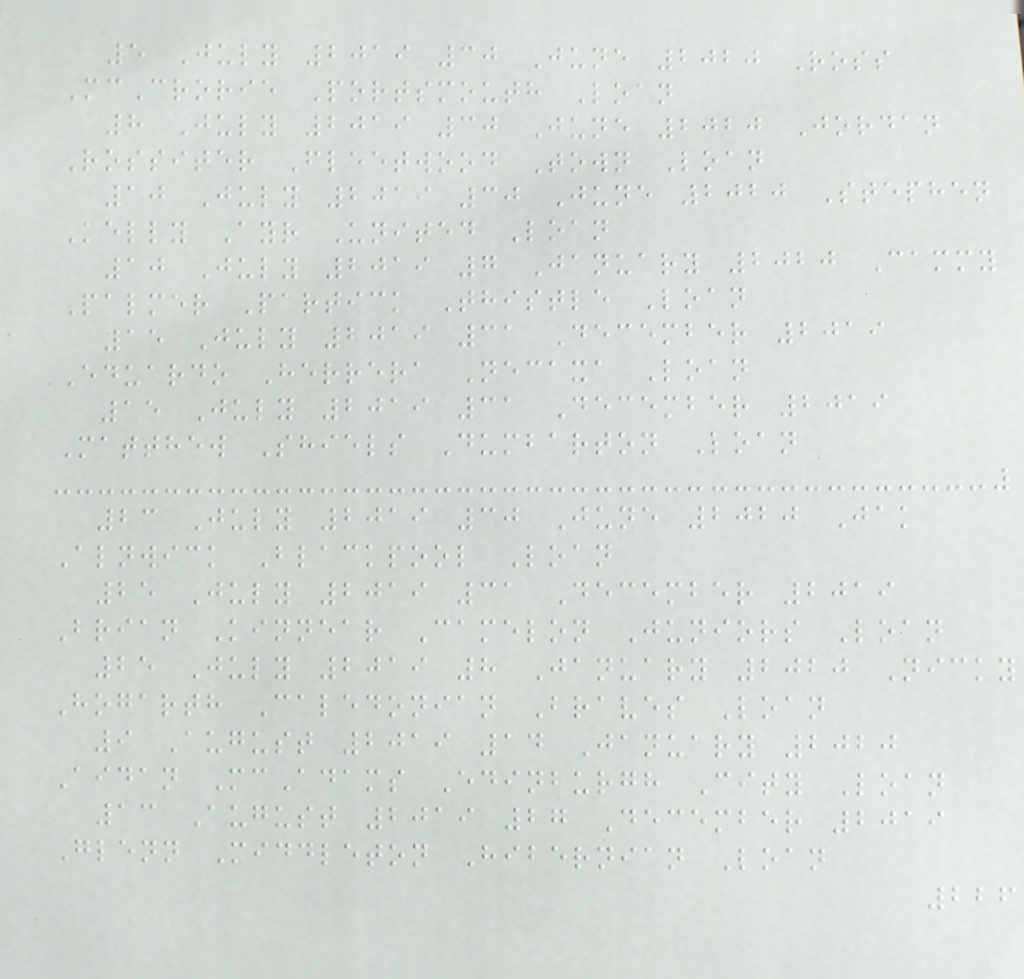5 July 2019 30 June 2020 Ross
McCrorie Portsmouth Loan
8 July 2019 30 June 2020 Jordan
Rossiter Fleetwood Town Loan
10 July 2019 30 June 2020 Stephen
Kelly Ayr United Loan
10 July 2019 7 January 2020 Cammy
Palmer Partick Thistle Loan
15 July 2019 31 December 2019
Eduardo Herrera Necaxa Loan
15 July 2019 31 December 2019
Matthew Shiels Dumbarton Loan
23 July 2019 30 June 2020 Jak
Alnwick Blackpool Loan
25 July 2019 31 December 2019
Brian Kinnear Camelon Juniors Loan
25 July 2019 8 January 2020 Nicky
Hogarth Caledonian Braves Loan
9 August 2019 14 January 2020
Aidan McAdams Edinburgh City Loan
13 August 2019 27 December 2019
Glenn Middleton Hibernian Loan
226
